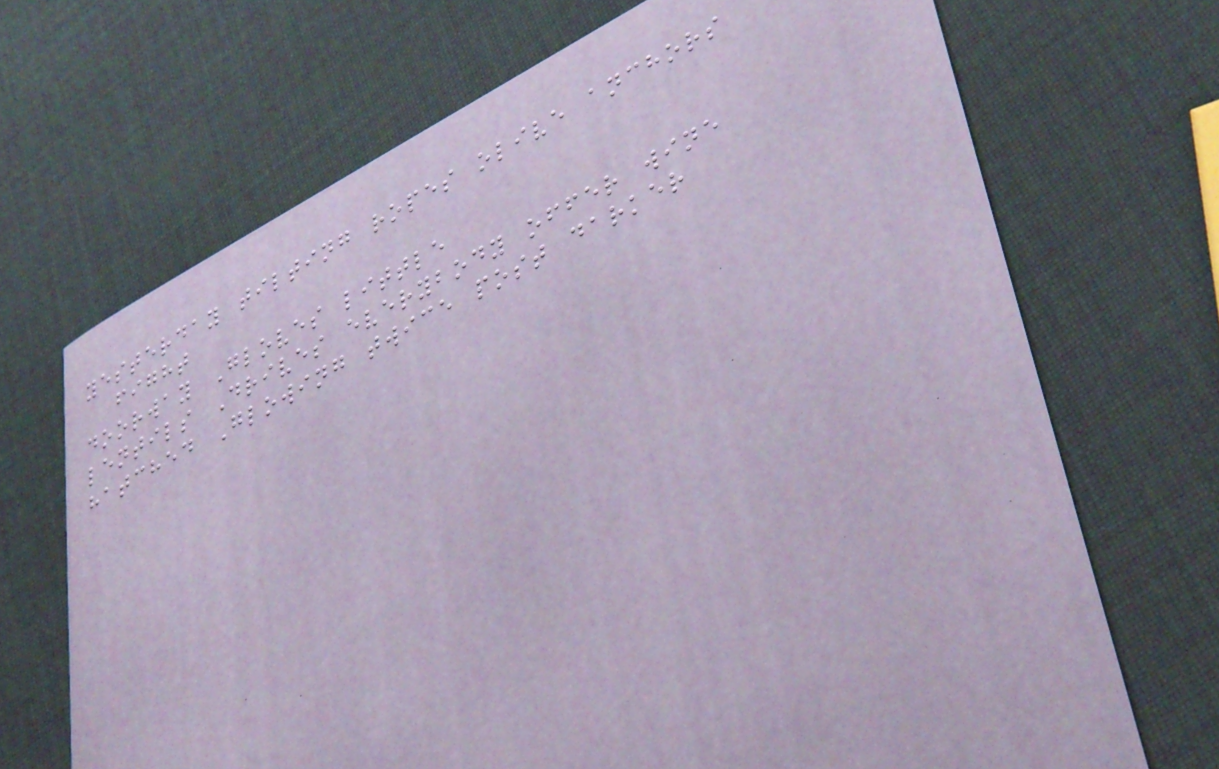yesterday tilting ropes olive anchors
fight
doorway Gloves little
lentils Drives everybody offer wine
hatched Glowing twice post darker
